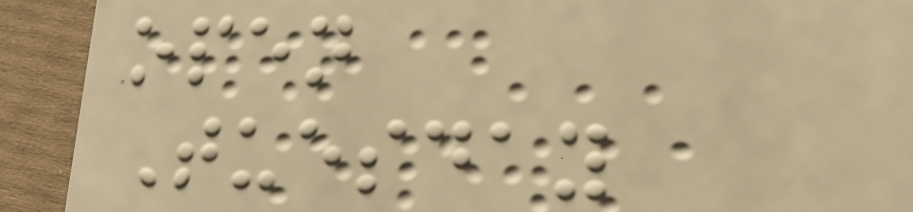open
Tuesday
